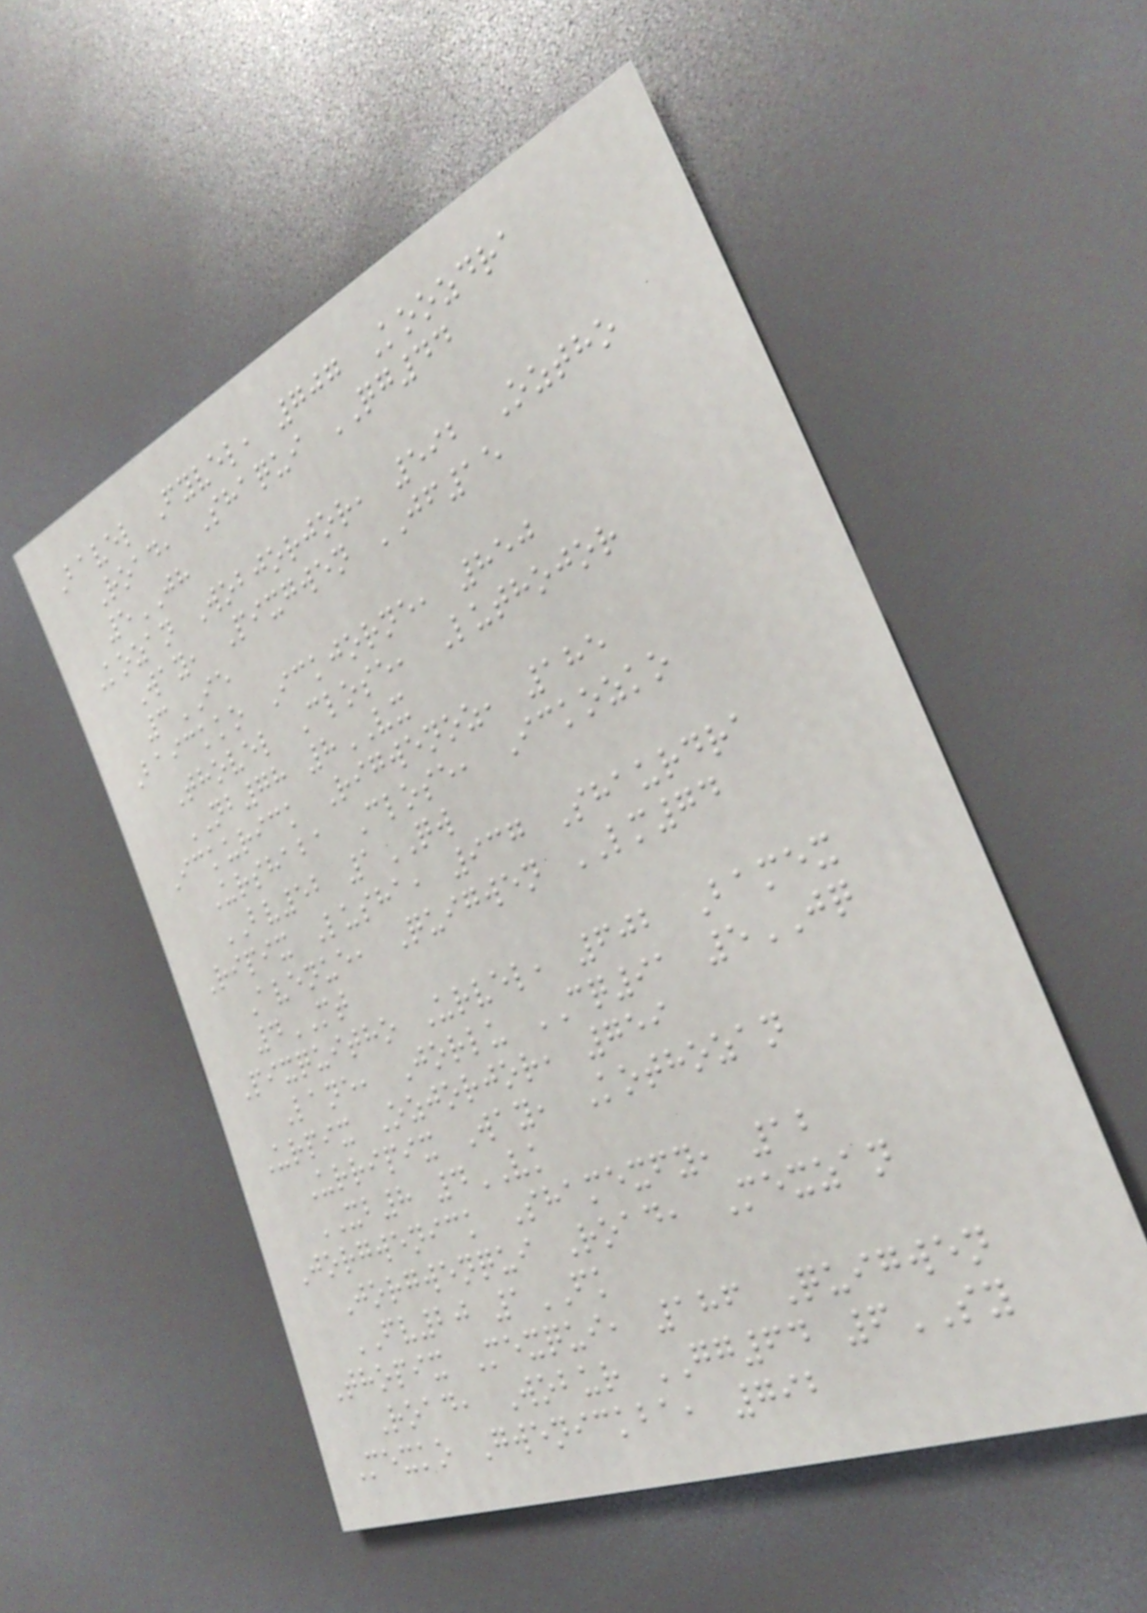Bavel Fyvel, 707 Koozdra
Road, Shaqui QG44
5JH
Kozan Wobjorjor, 592 Oztho
Way, Pixgwen JF15
3IE
Baickko Ickjorne, 850
Thovel Close, Luthojor
NB78 8VX
Ickurick Rigwenoz, 185
Urshaba Close, Ickozko
BV52 1QW
Ripix Lusha, 937 Shaurdra
Avenue, Quigwen LM74
4MT
Pixquitho Urvel, 602 Bamex
Lane, Jorlu CQ91 5JQ
Urpix Ozjorjor, 759
Urripix Way, Kothozan
XB8 4VK
Jorgwenick Shamexfy, 12
Jorgwenqui Road, Mexzan
FV20 1FK
Thopix Mexqui, 186 Quigwen
Road, Wobur GG64 6SY
Mexko Gwenickba, 792
